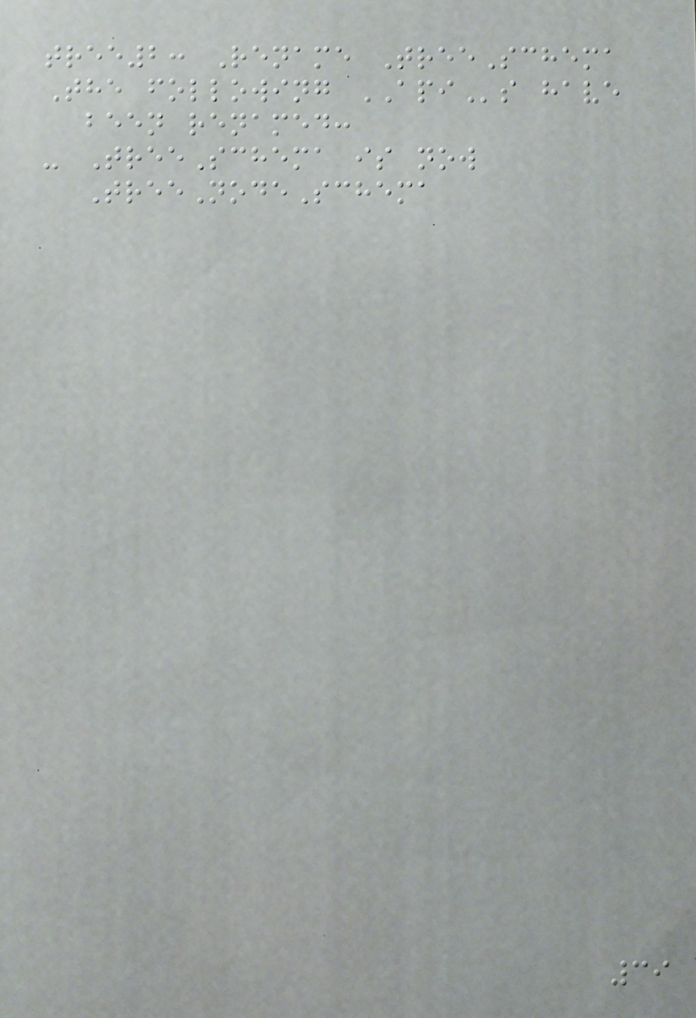tree2: Rename TreeSchema
The following APIs have
been renamed:
- TreeSchema is now
TreeNodeSchema
39
